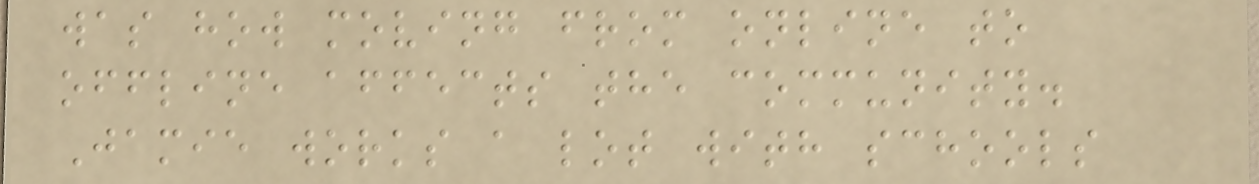was how moving from online to
offline affects the community.
Jamie works a lot with schools
